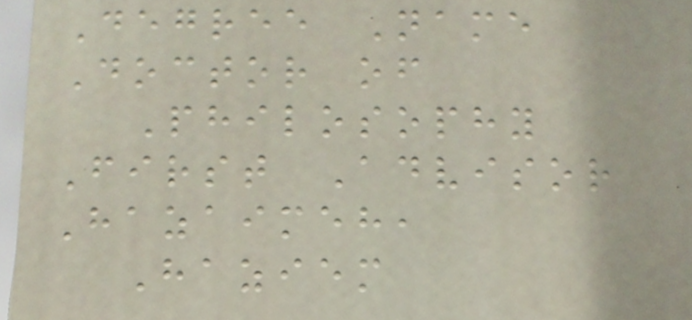Degree Name
Doctor of
Philosophy
First Advisor
Hazaimeh,
Haziem
